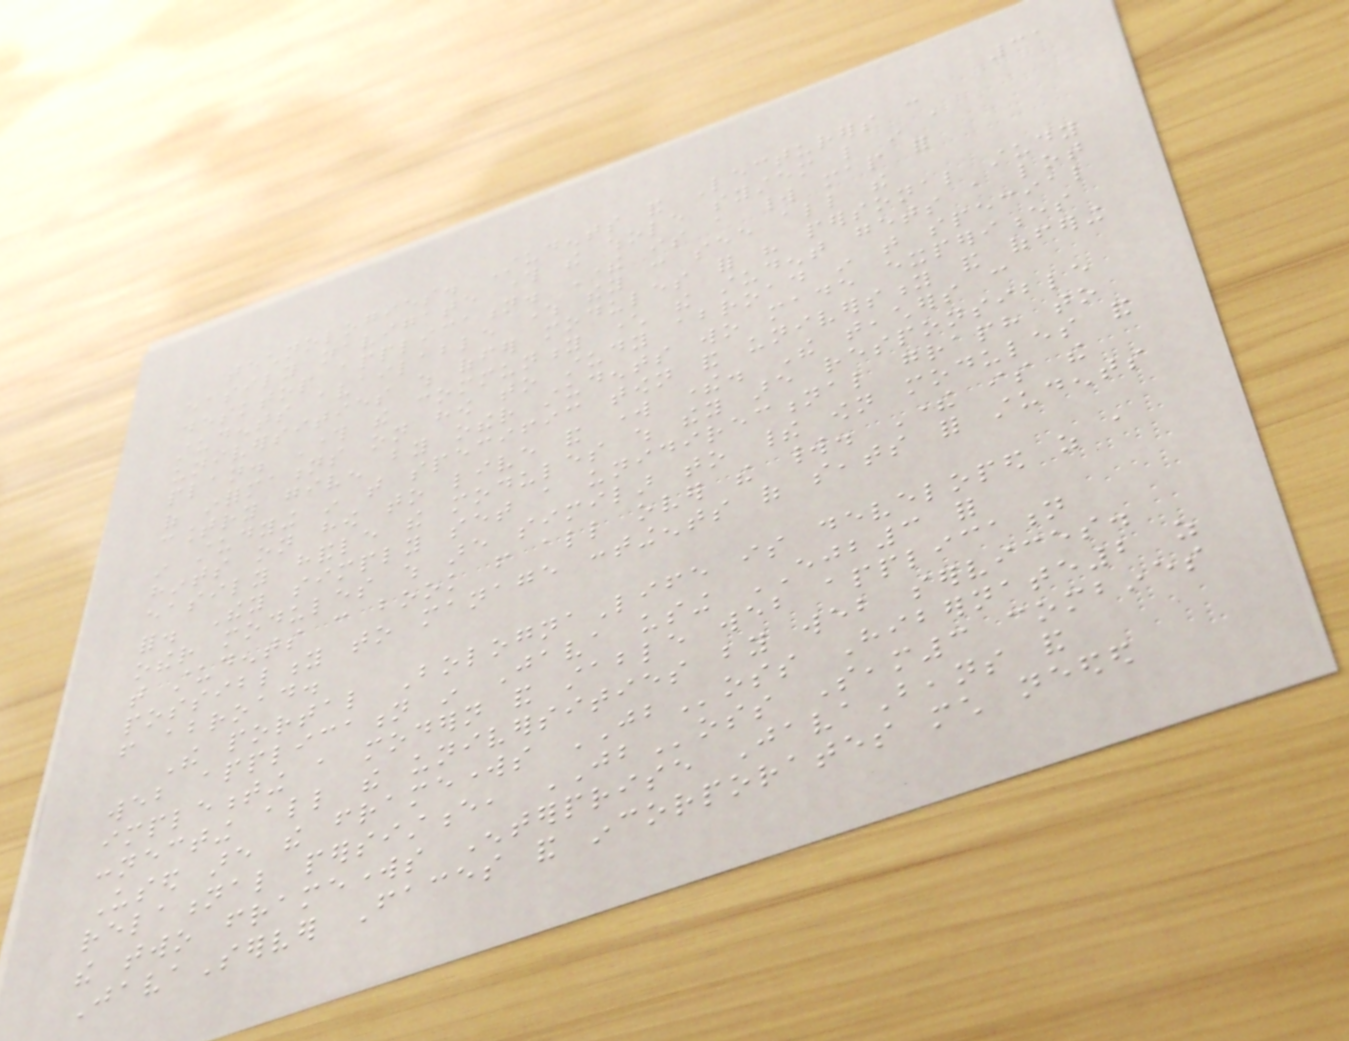31
technologies. Students and Lecturers can
easily navigate through the whole system like in a
desktop application. There is a world map for
students available where they can see all the
universities which offer modules for his personal study
plan. Through the community character the student gets a lot
of informations on how to study abroad in that special
country given by other students wo made experiences
in studying in that specific town and university and offering
hints on how to live and work there. The teachers can
easily handle the modules which they are responsible
for. They simply set a unidirectional graph to
other modules which are similar to their own modules and
that students can book from all over the world. There is the
possiblity to manage contingents of seats for students
from abroad.
The portal BolognaLife is developed as a
web application in Java using EJB3 for
implementing a modern and stable web application
connecting all the universities by web services.
Used are the frameworks JBoss Hibernate2 as
relational persistence, JBoss Seam3 combines
the two frameworks Enterprise JavaBeans and
JavaServer Faces and incorporates much needed
